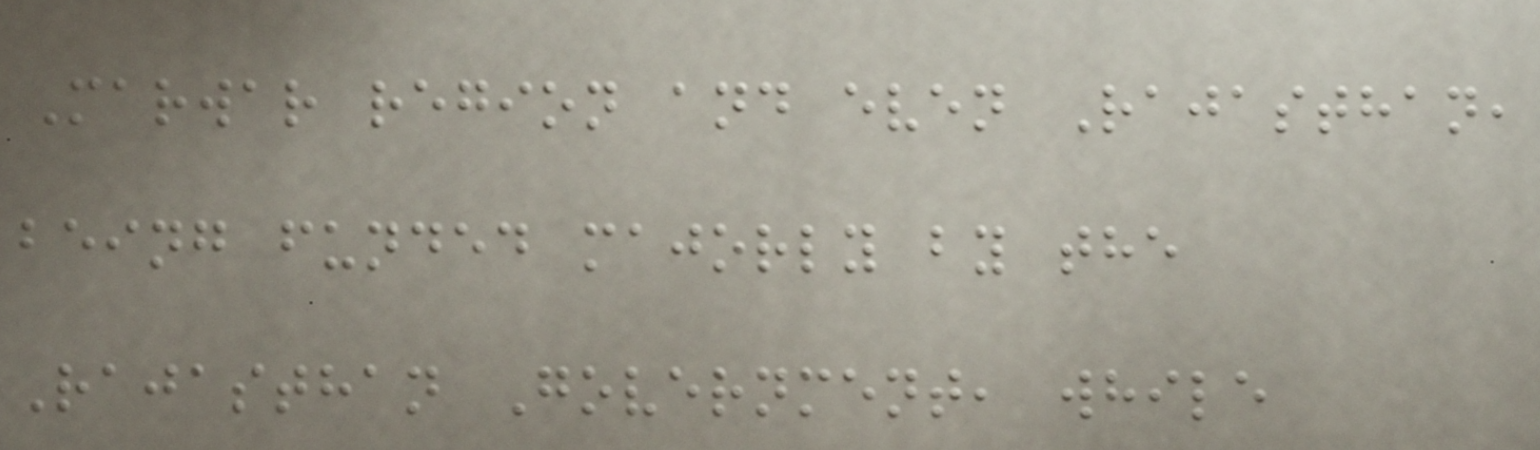Marwar region and even Rajasthan,
being funded majorly by the
Rajasthan Government, while
